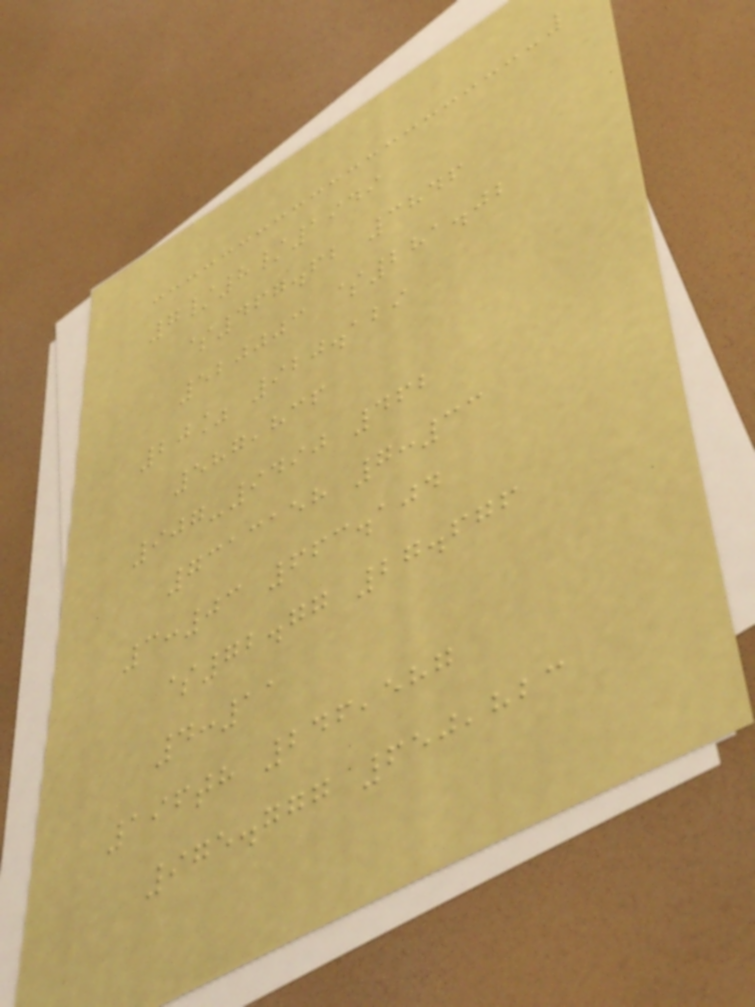7/8/1949
$467.62 3846
520003 $281.02
20% 920.129
587,836
907-9490 462
7313158 7:33
3:03 663.104
$72.77 27.676
4:11
196th 246,587
975.777 650,823
